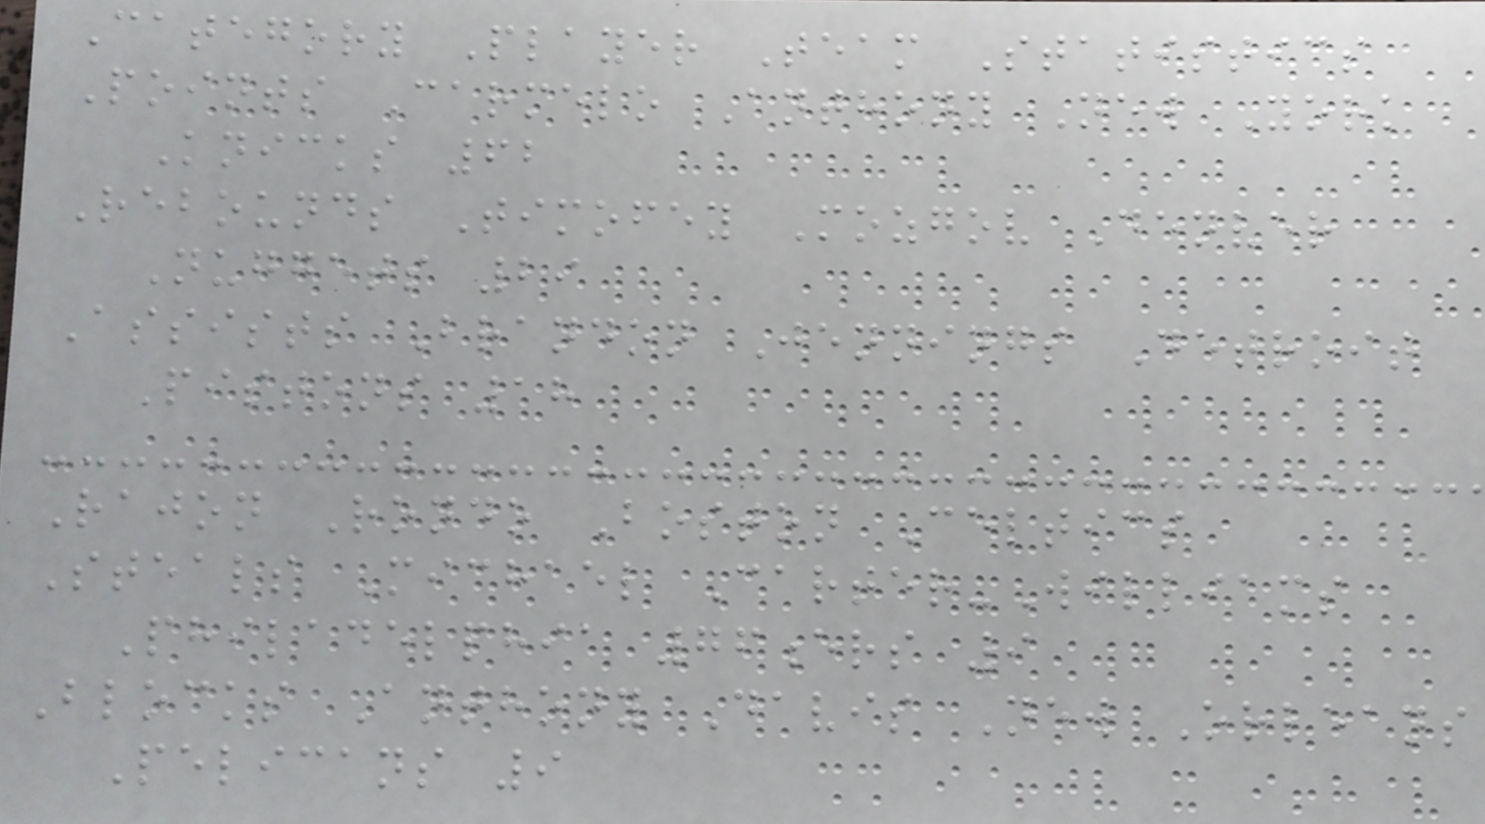Category Player Team Statistics
Points Carmelo Anthony New York
Knicks 62
Rebounds Timofey Mozgov Denver
Nuggets 29
Assists Brandon Jennings Detroit
Pistons 18
Rajon Rondo Boston Celtics
Steals Michael Carter-Williams
Philadelphia 76ers 9
Blocks Anthony Davis New Orleans
Pelicans 9
